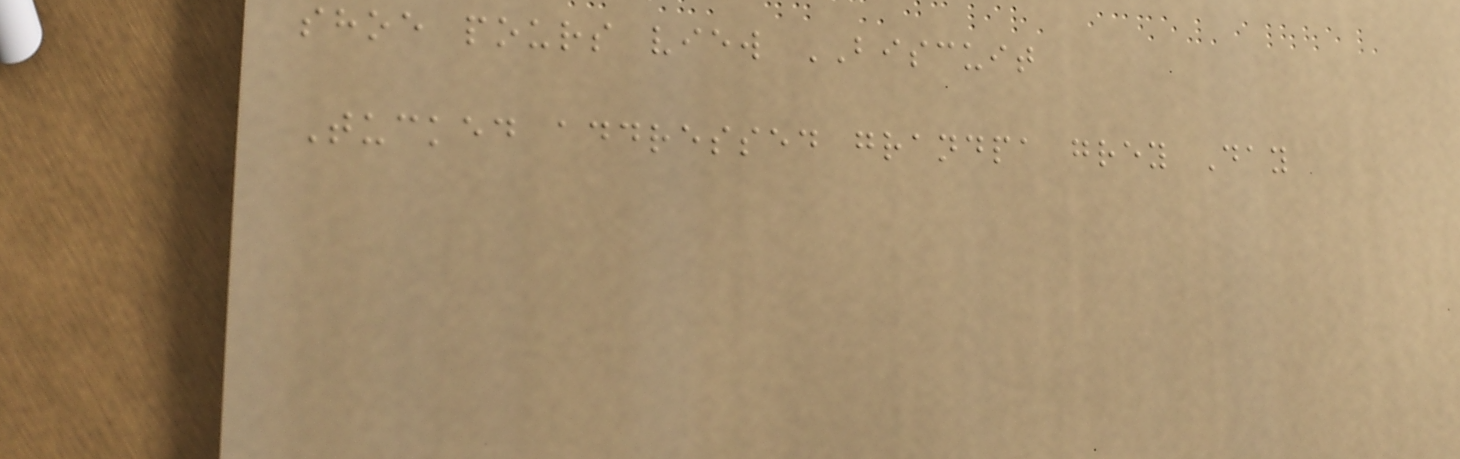shoe pours view BISCUIT
Tucked addressed grandpa grey Day
